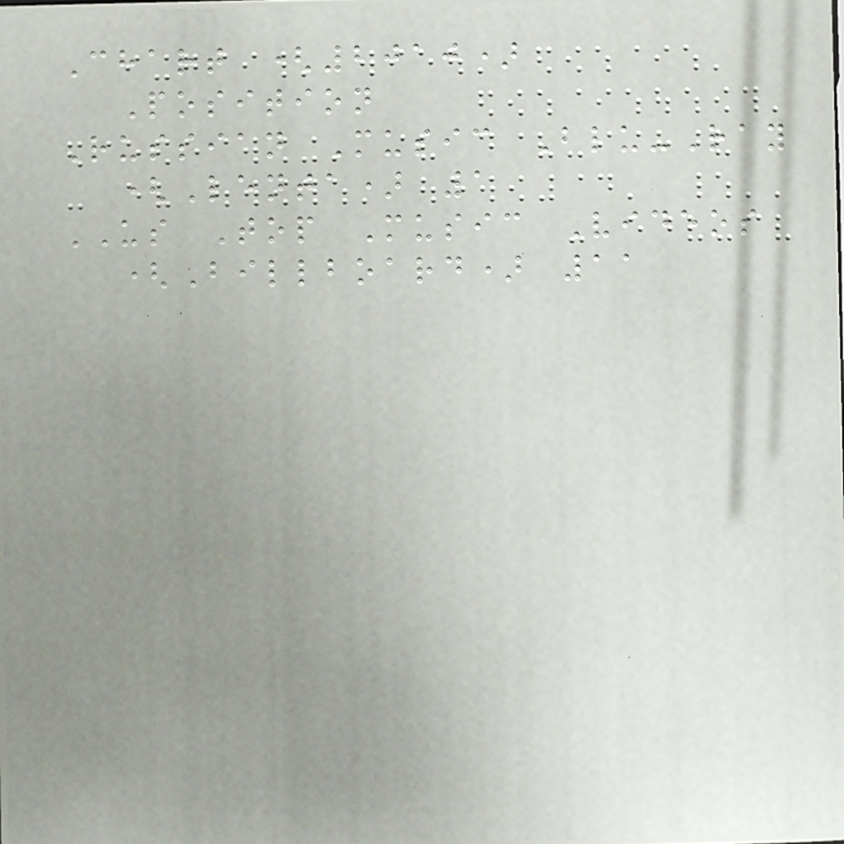Chart (2010)
Position
Russian Music Blu-Ray
(Lenta) 1
US Top Music Videos
(Billboard) 11
